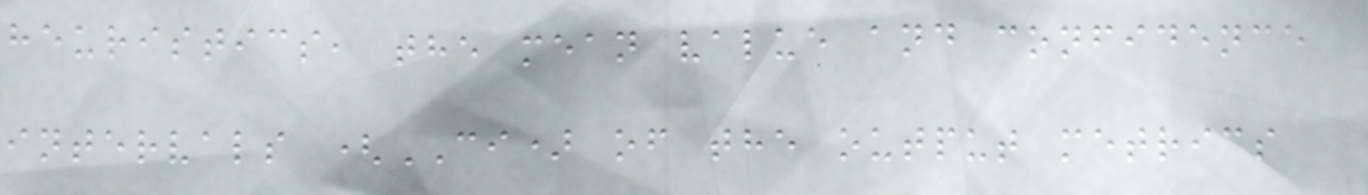heuristics, the mean value and confidence
intervals (CI) of the output metrics
